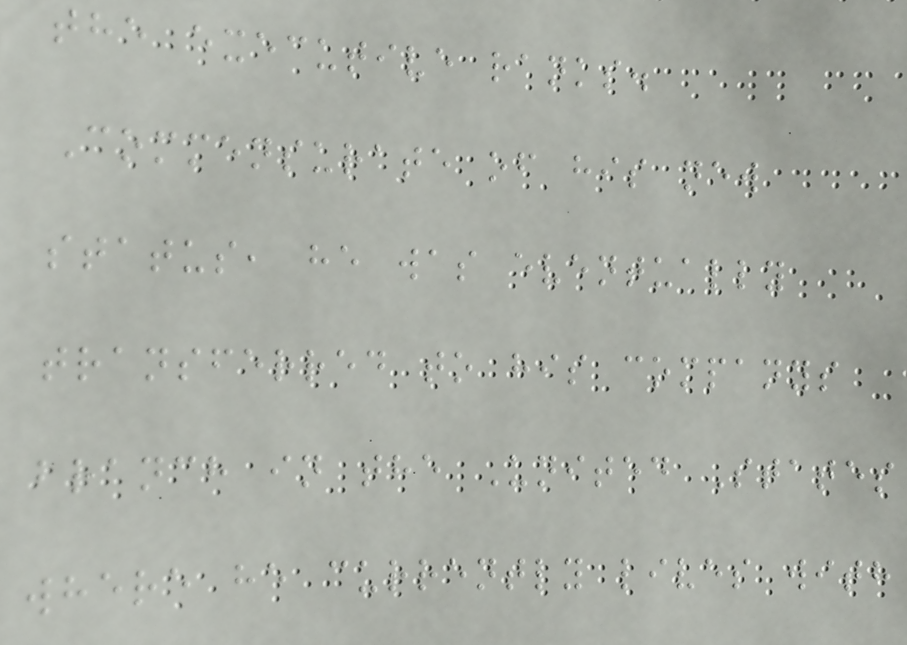the executive ranks.
Commensurate of his new
status, he was eventually
transferred to his companys
branch in the United States
where he currently lives with
